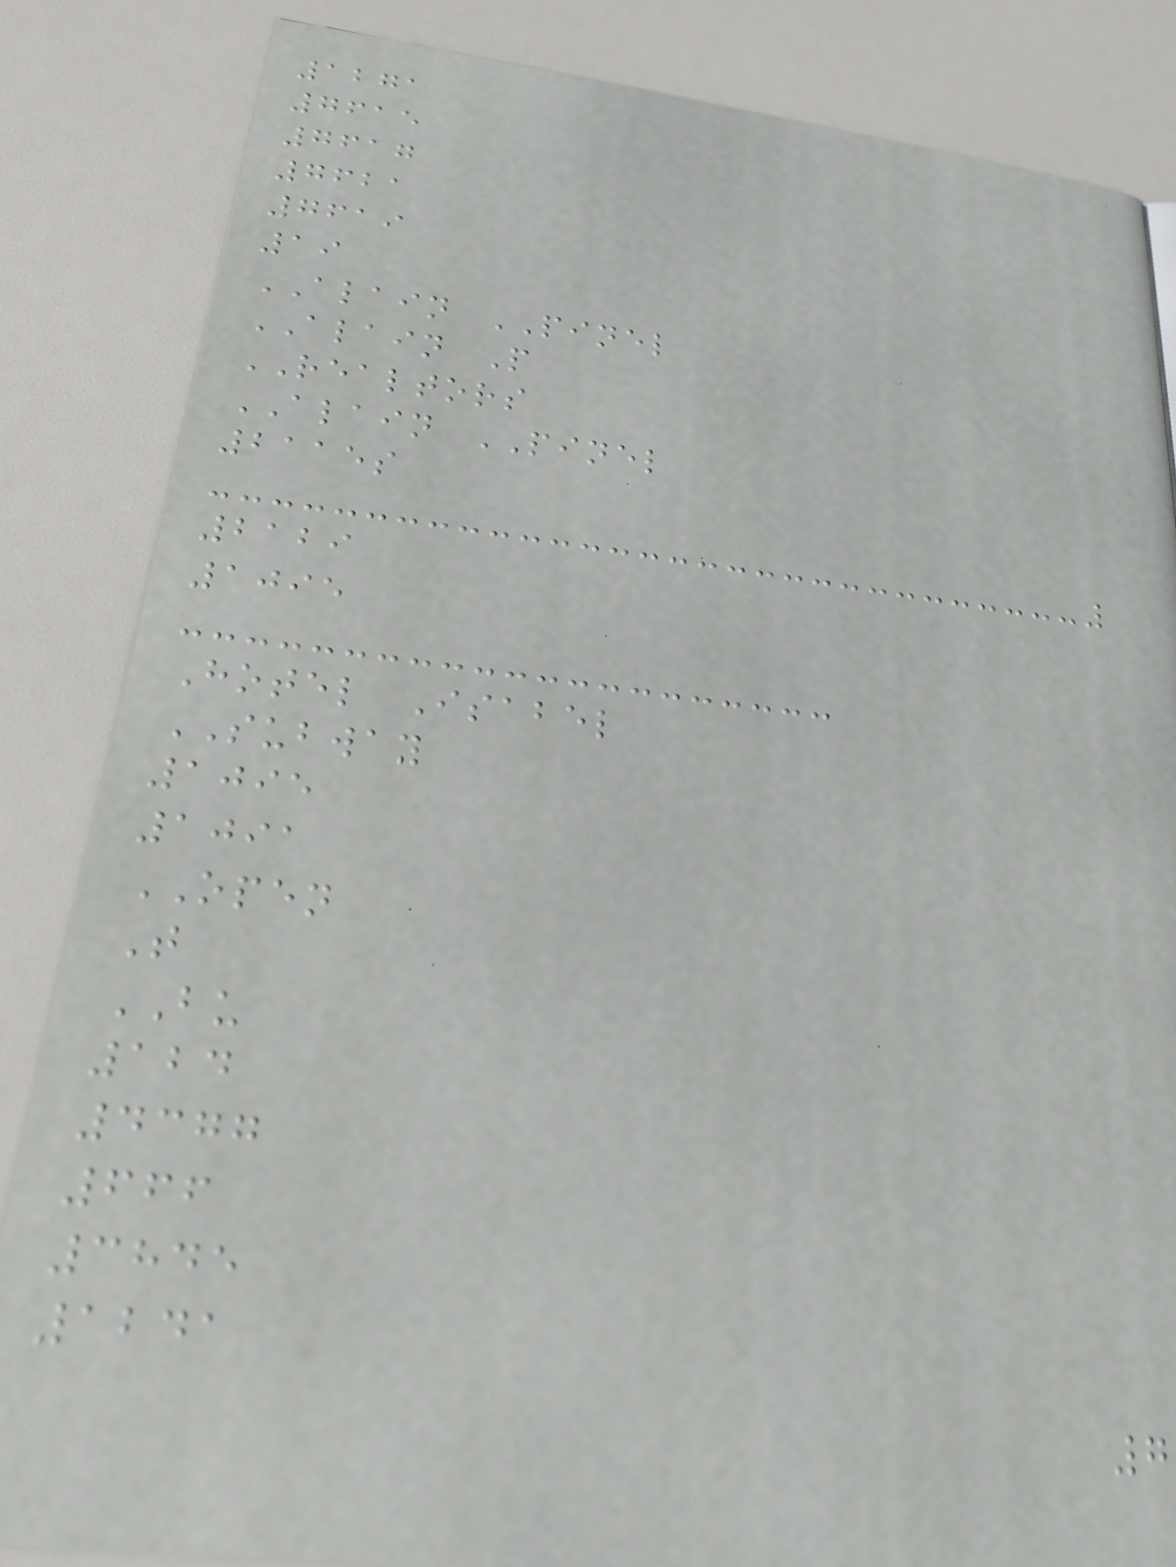1271
7615
7617
7621
7619
19
ALAIN PINEL
ALAIN P
REALTORS
ALAIN PINEL
2115s
2129
1095
Hotel Isabel
SUBWAY
1095
1091
OPEN
T
BU
124
4377
666
3845
1241
7
